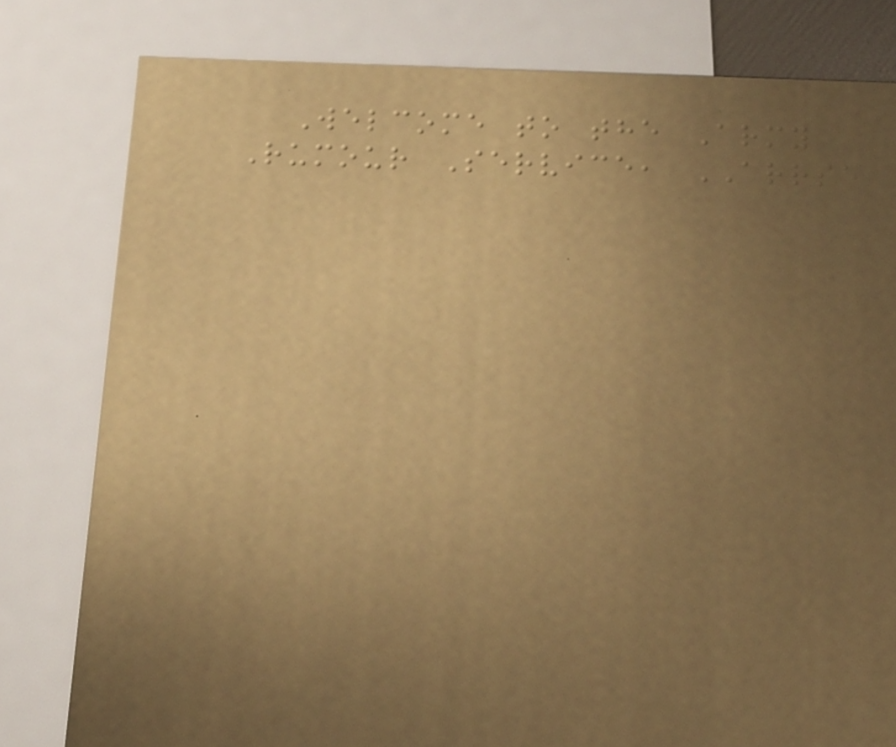Welcome to the Army
Rumour Service, ARRSE
